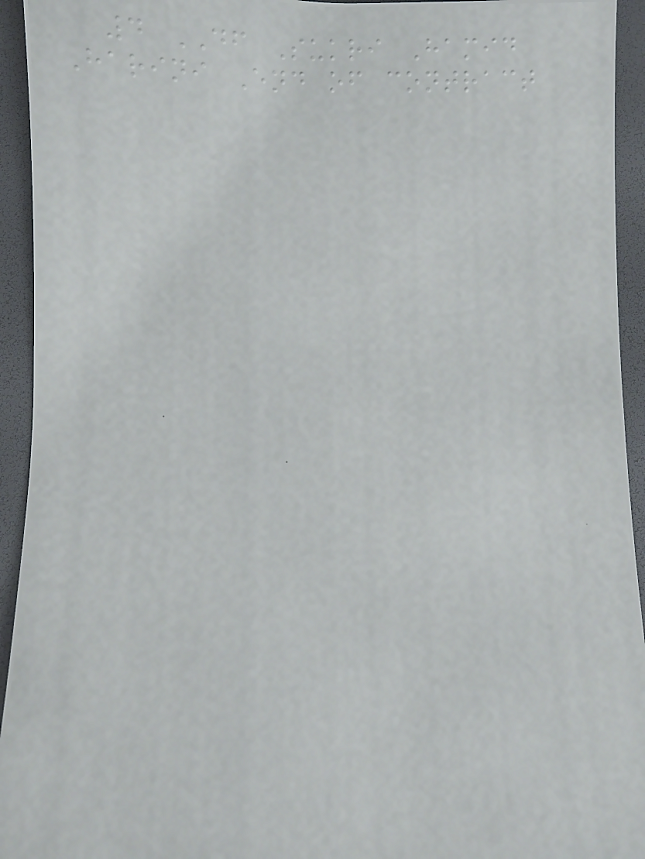4 DF Sukri Hamid
Harini End of contract
